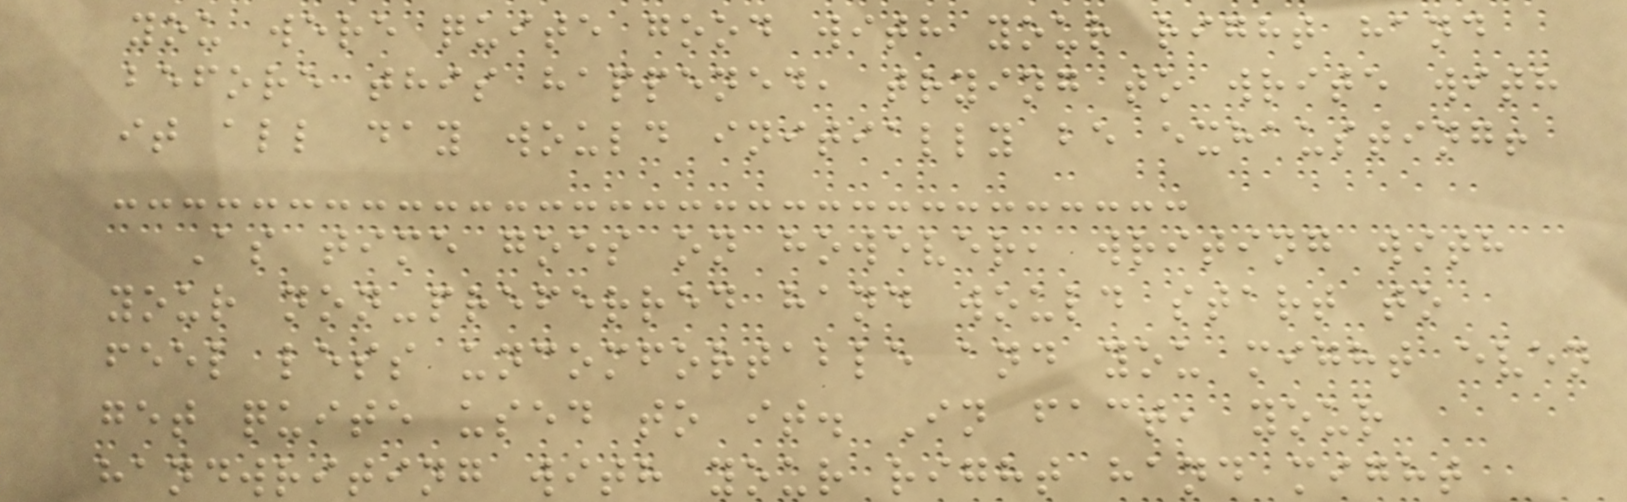you were quite good with your right hand
before this happened, trying to write with
it all day would initially be exhausting!
As time goes on however, writing with
your non-preferred hand would start to
feel less uncomfortable and you might even
get quite used to it. In fact, your
handwriting with your right hand might
